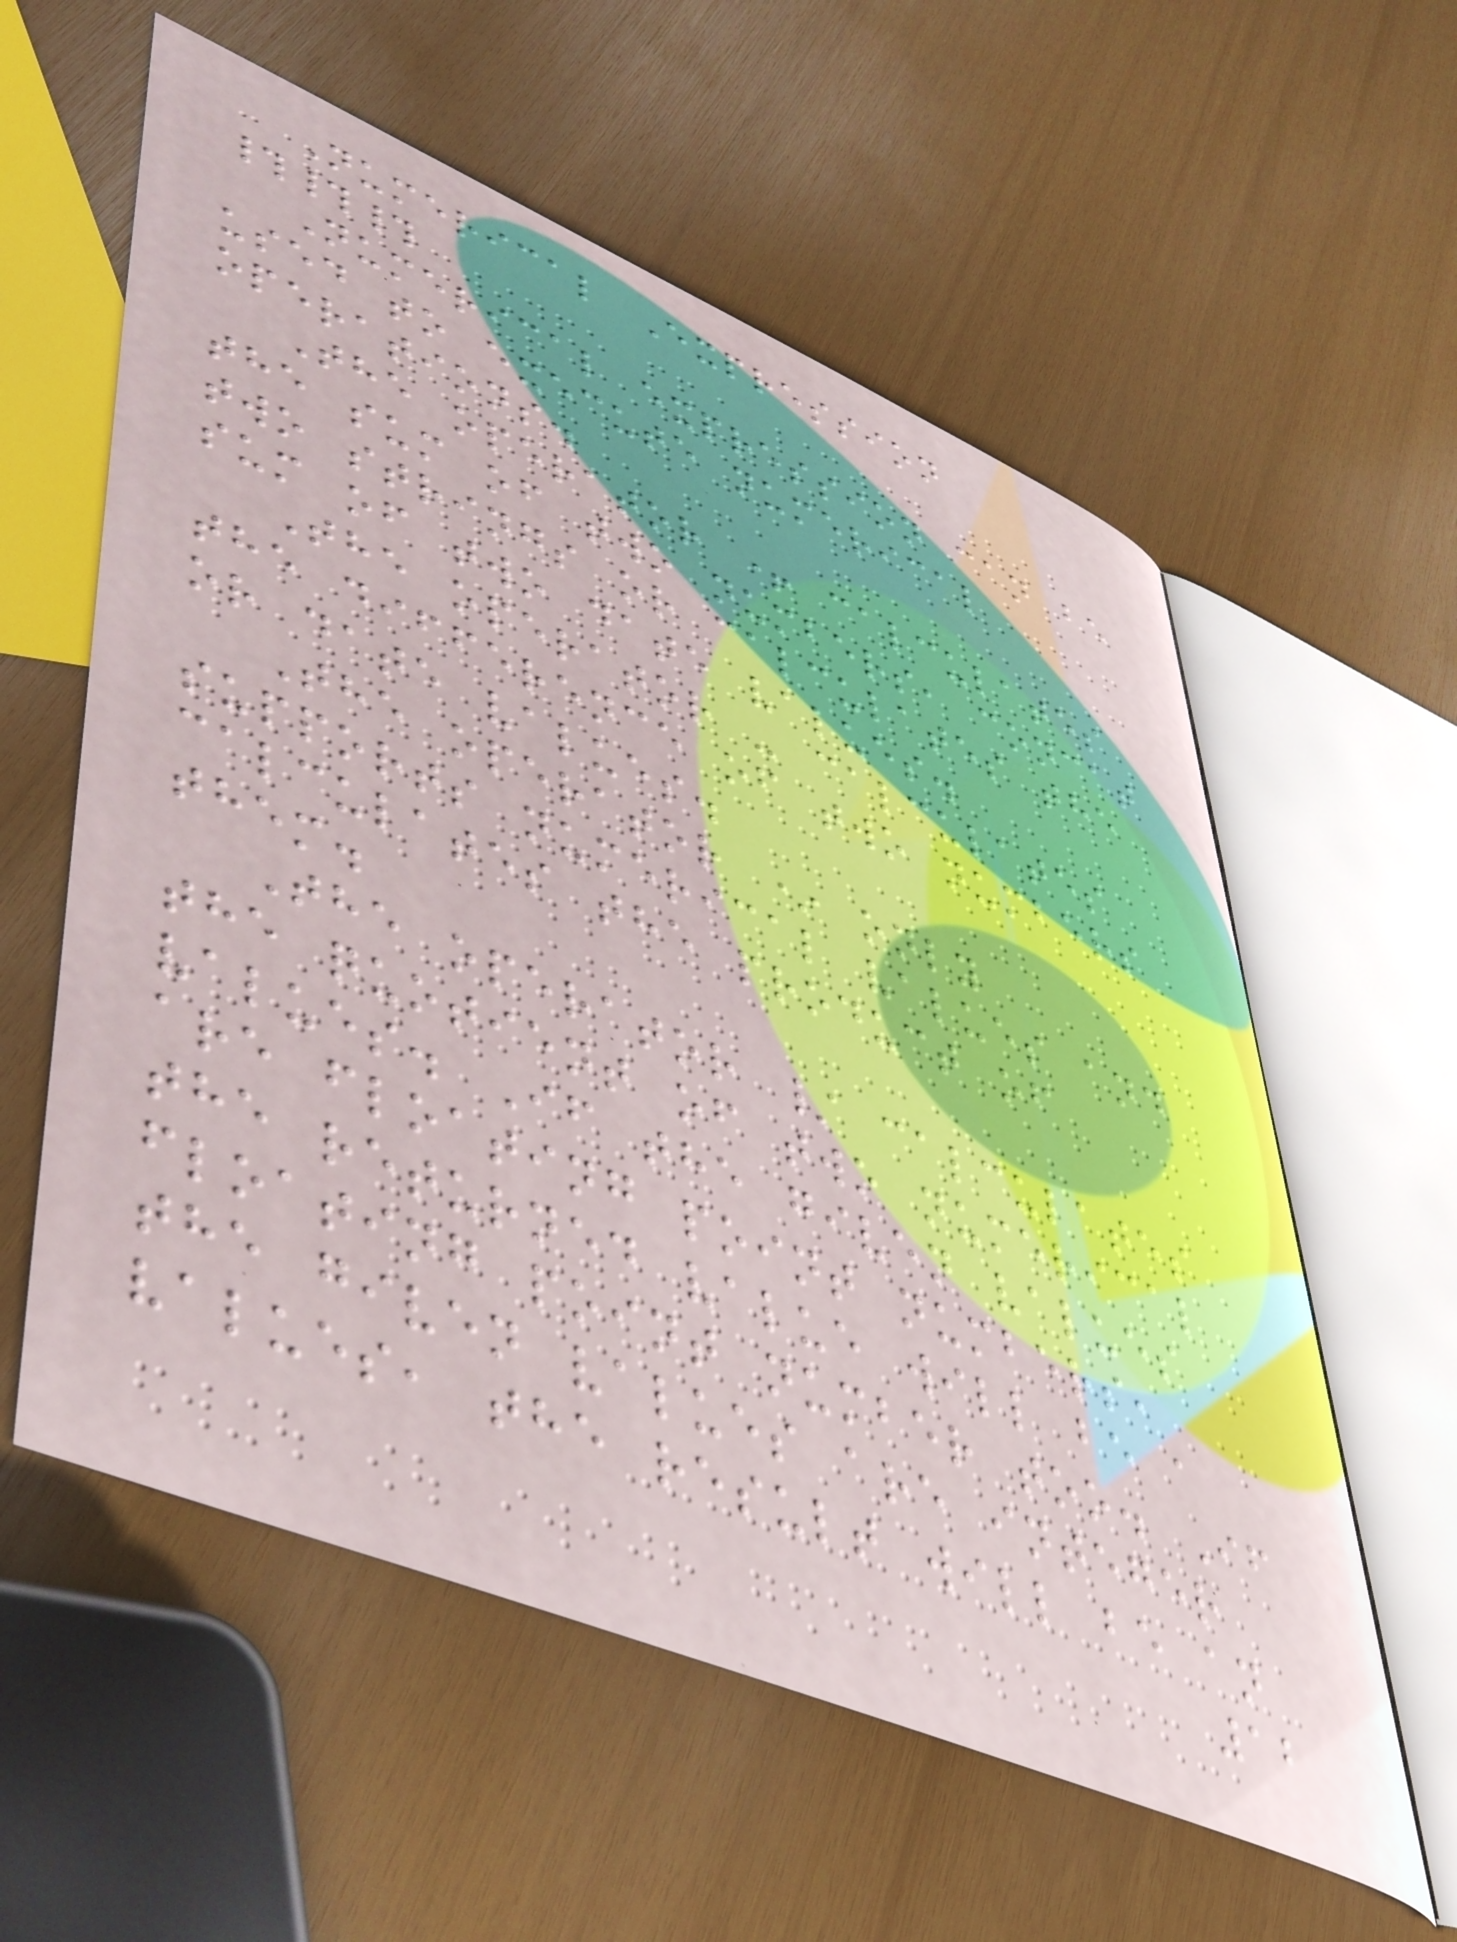Numerical Expression
###
Numerical expression can be
used to execute numerical
operations.
The operator + calculates
the sum of two numbers, concat
two strings or calculates the
sum of two date values.
The operator - calculates
the difference of two numbers
or date values.
The operator * only
supports numerical values and
calculates the product of
them.
The operator / calculates
the quotient of two numerical
values. If the given values
are floating point numbers,
the returned value will be a
floating point number too. If
the given values are integer
values, the result will be an
12
